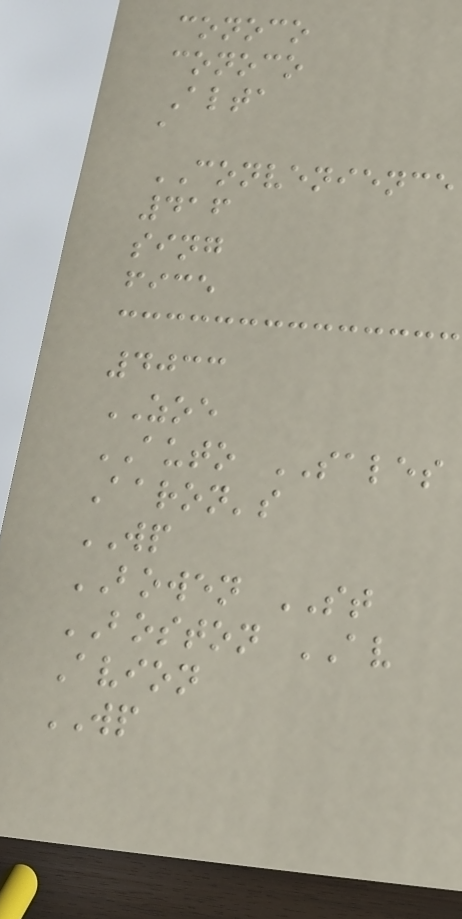conoco
conoco
Alta
a
CONVENIENCE
416
sing
fice
4033
ZOE
AUTO SALES
Aaron's
WP
BOWEN ST
BOSTON AV
Avion
WP
